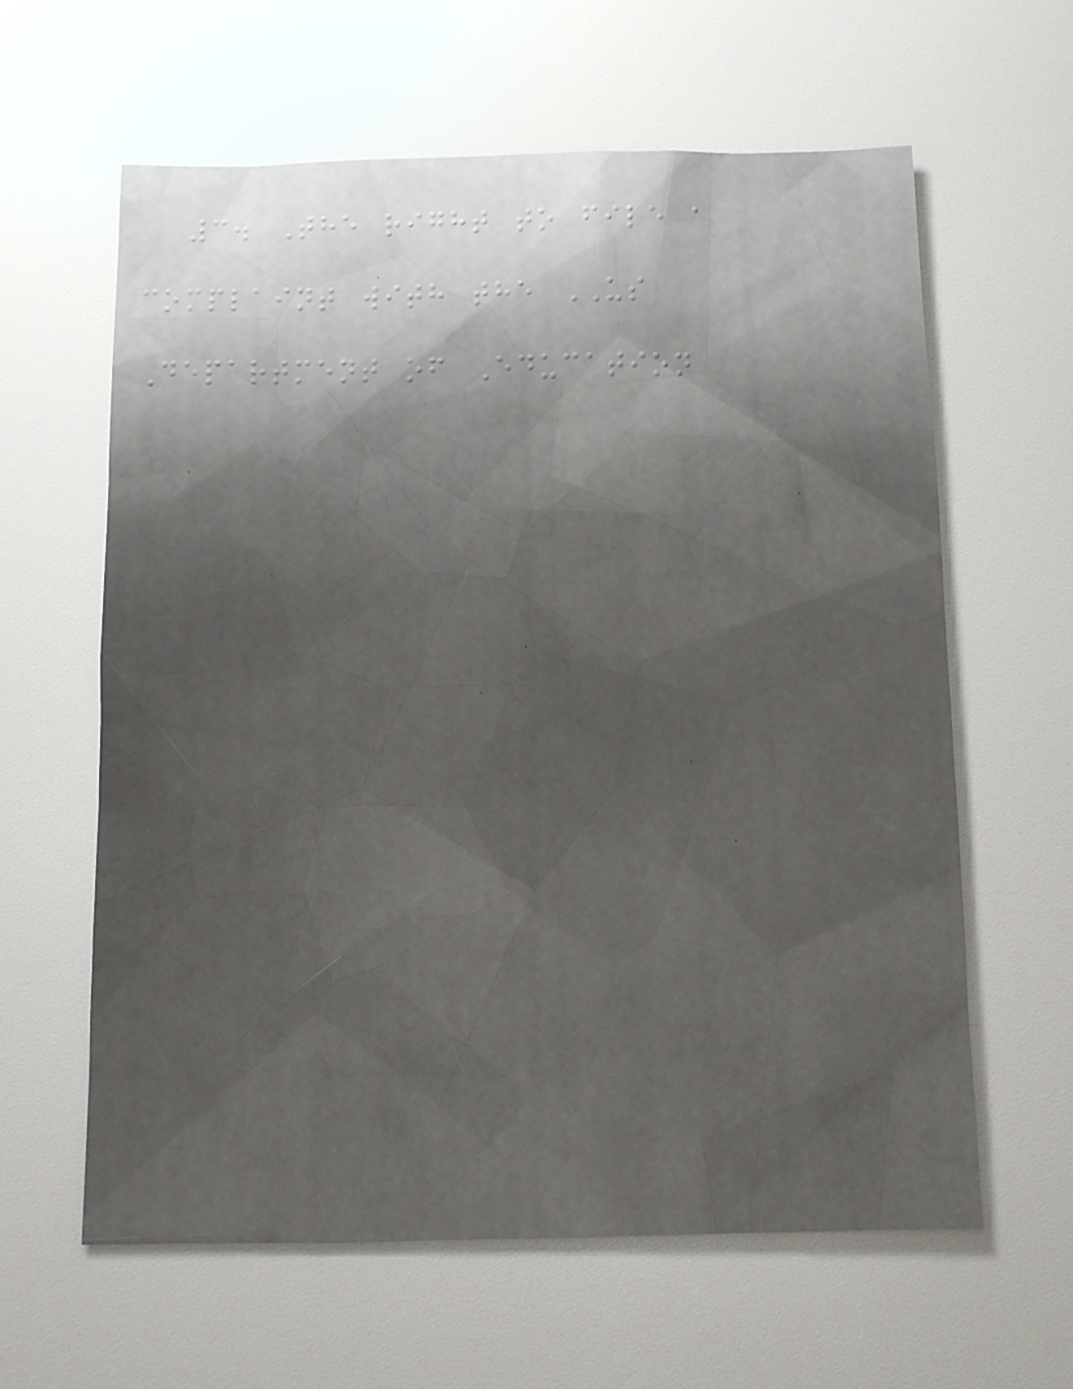3. The right to file a
complaint with the US
Department of Education
